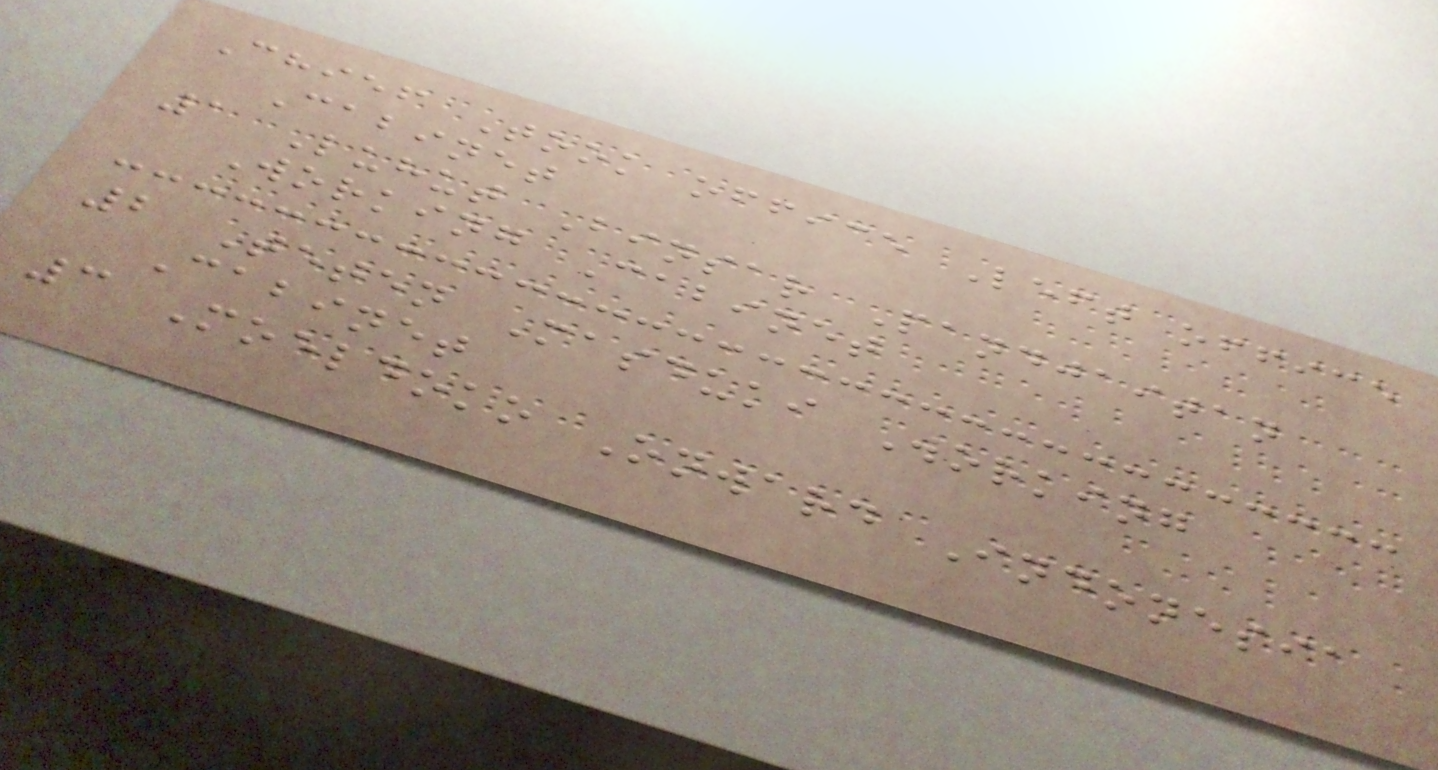Chief Took office Left office
Cabinet
1 Luhut Binsar Pandjaitan
Working Cabinet
2 Teten Masduki Working
Cabinet
3 Moeldoko Onward Indonesia
